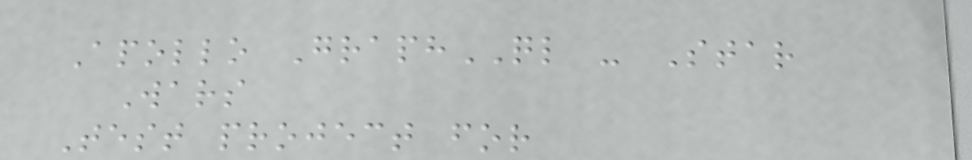Apollo GraphQL - Star
Wars
Test project for
